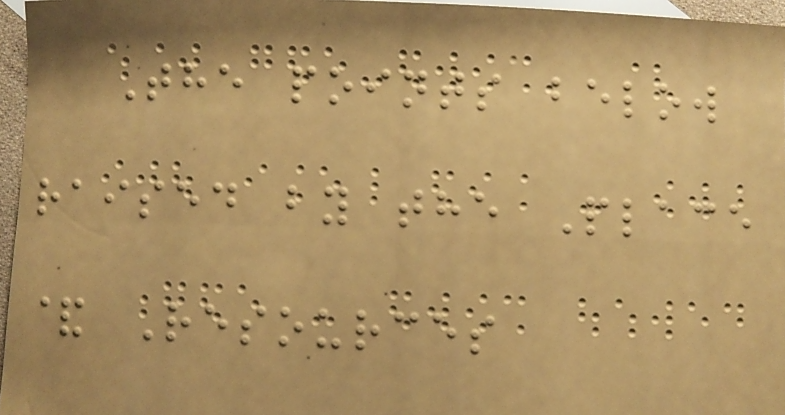The points below
raised by the Place
& Resources
